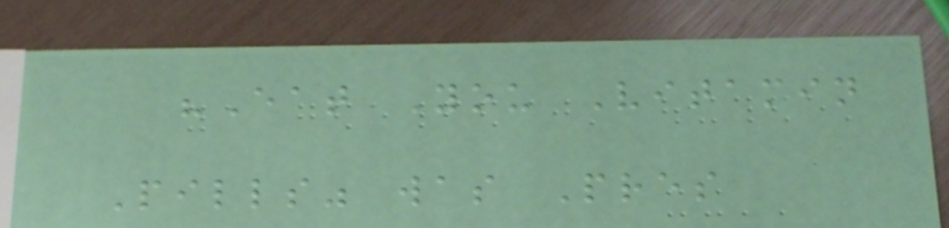"Eat You Vitamin
Pills" was Pres
